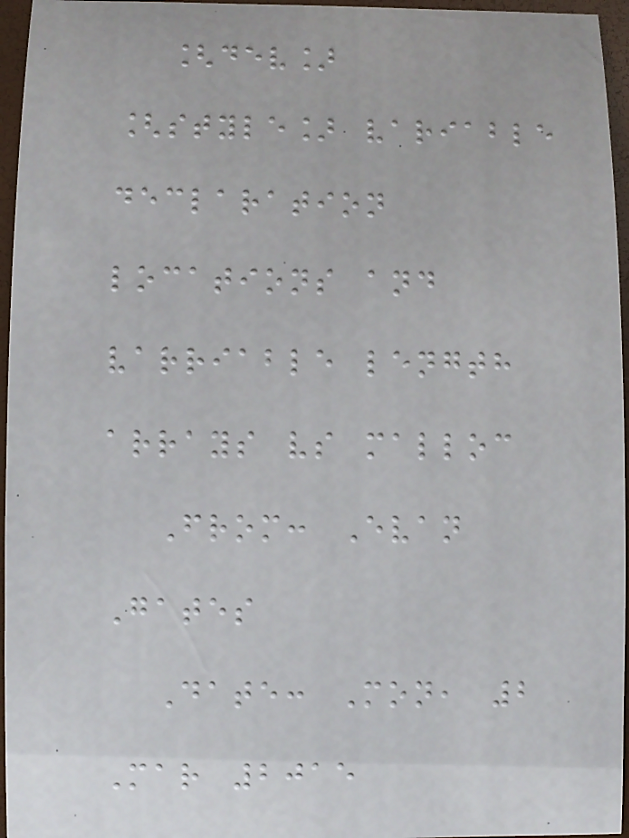[dev]
[style] variable
declaration
locations and
varriable length
arrays vs malloc
From: Evan
Gates
Date: Mon, 2
Mar 2015
